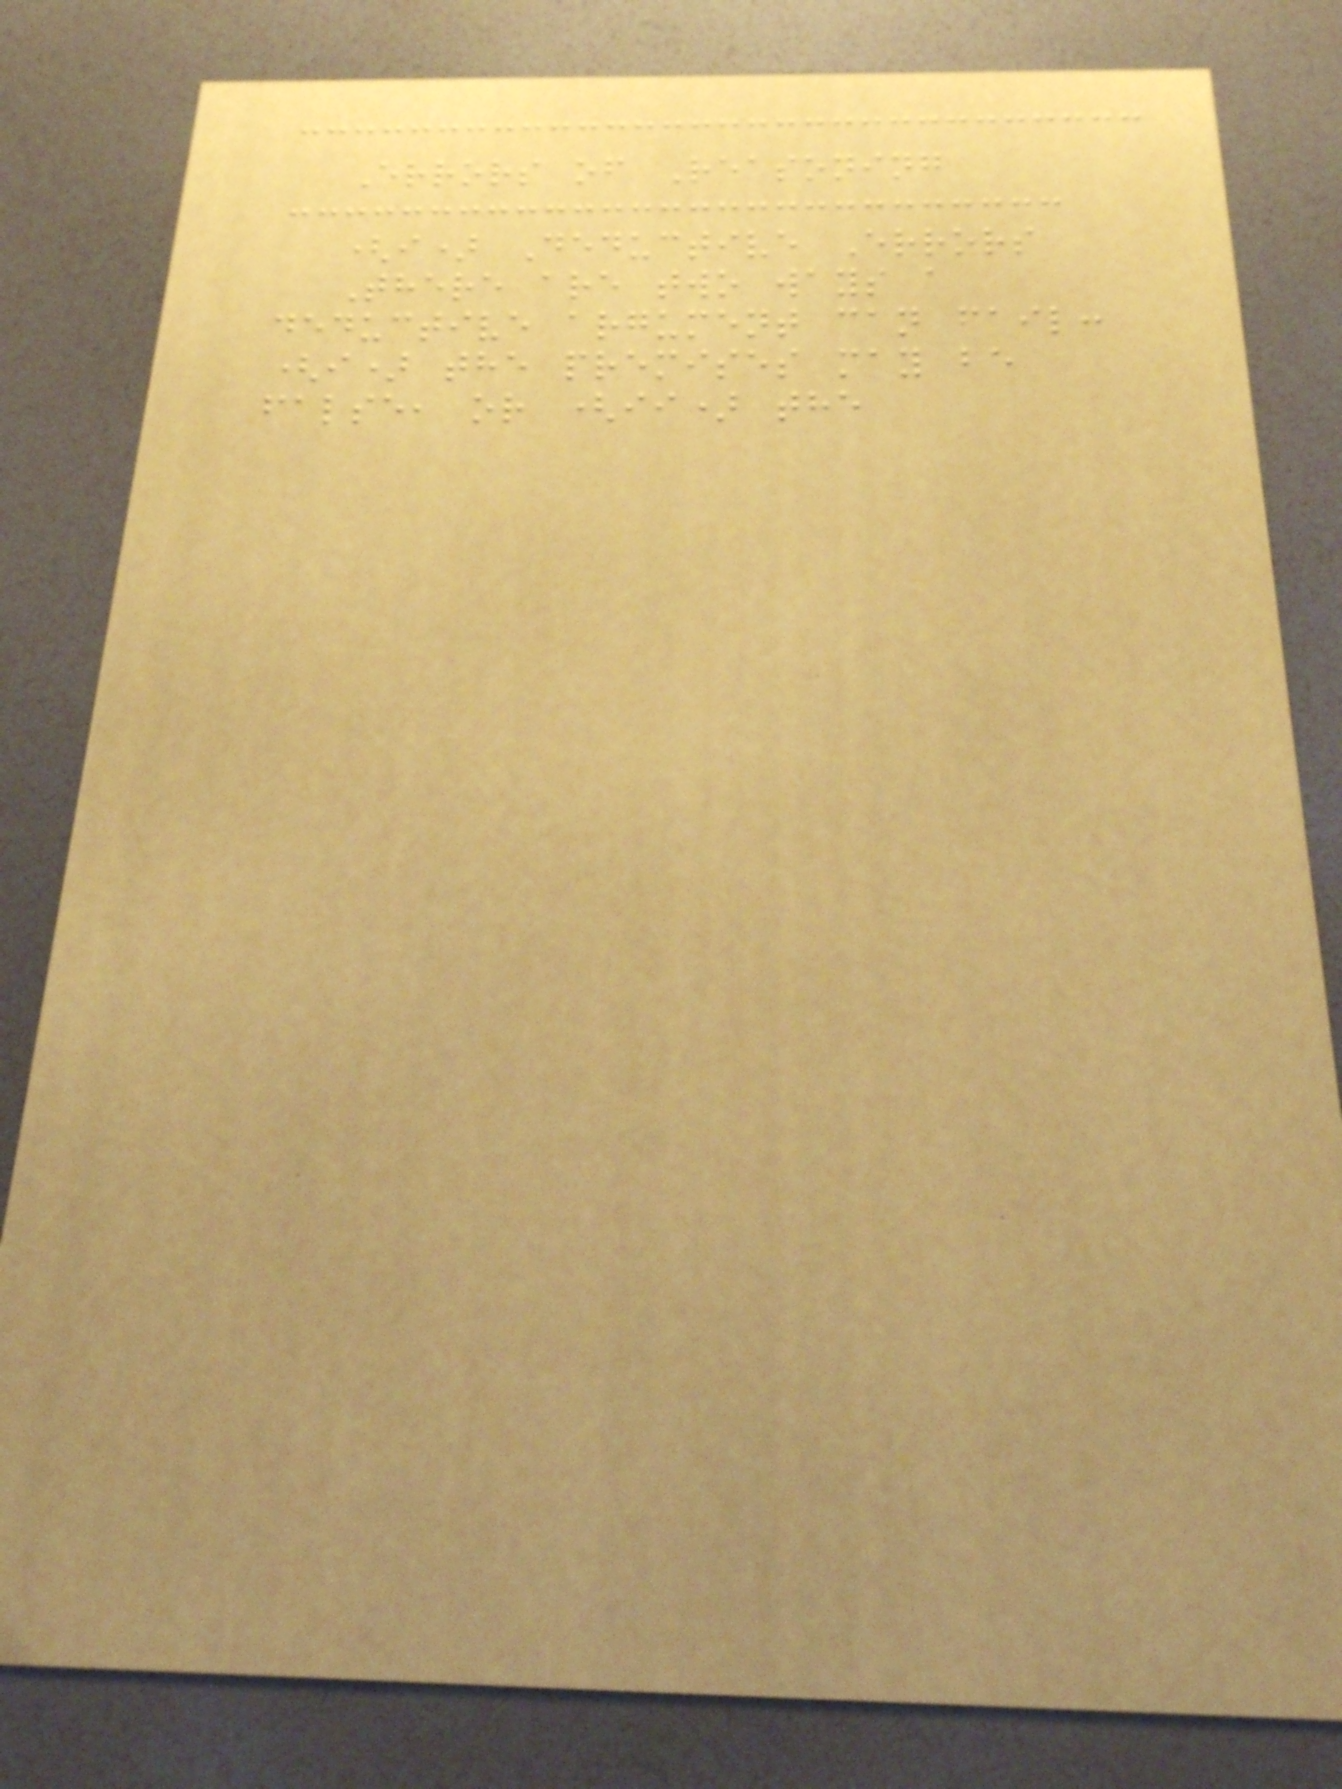Errors of Reasoning
(i) Deductive Errors
There are two ways a
deductive argument can fail:
(i) the premises may be
false, or (ii) the
